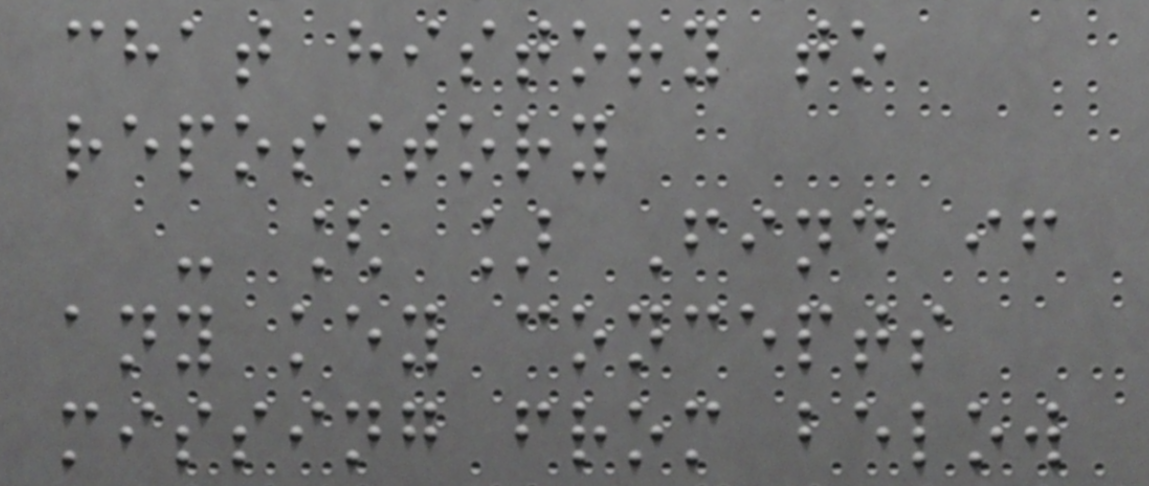chat history to
repository
- [ ] Find if
any key concepts
missing from below
